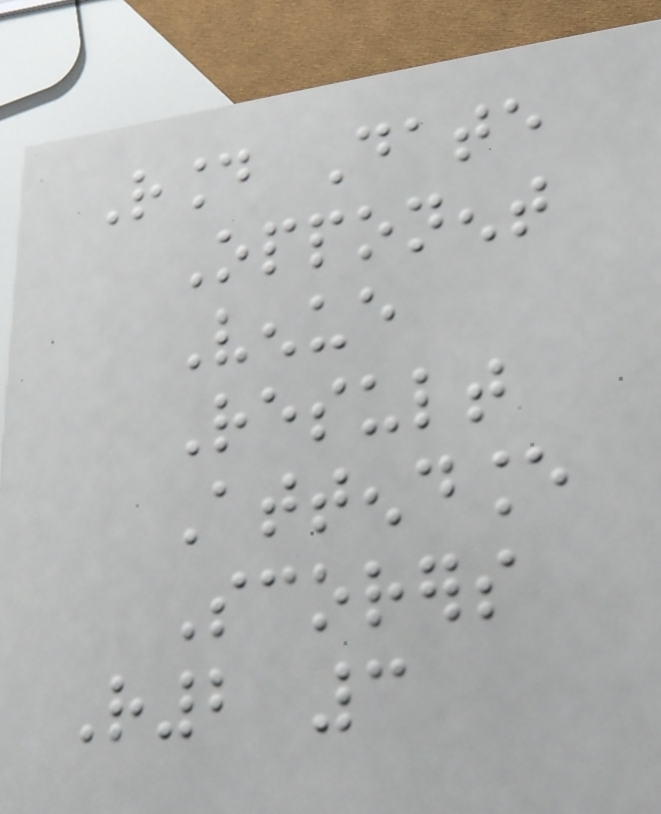Round Date
Opponent
Venue
Result
Attendance
Scorers
R2 3
